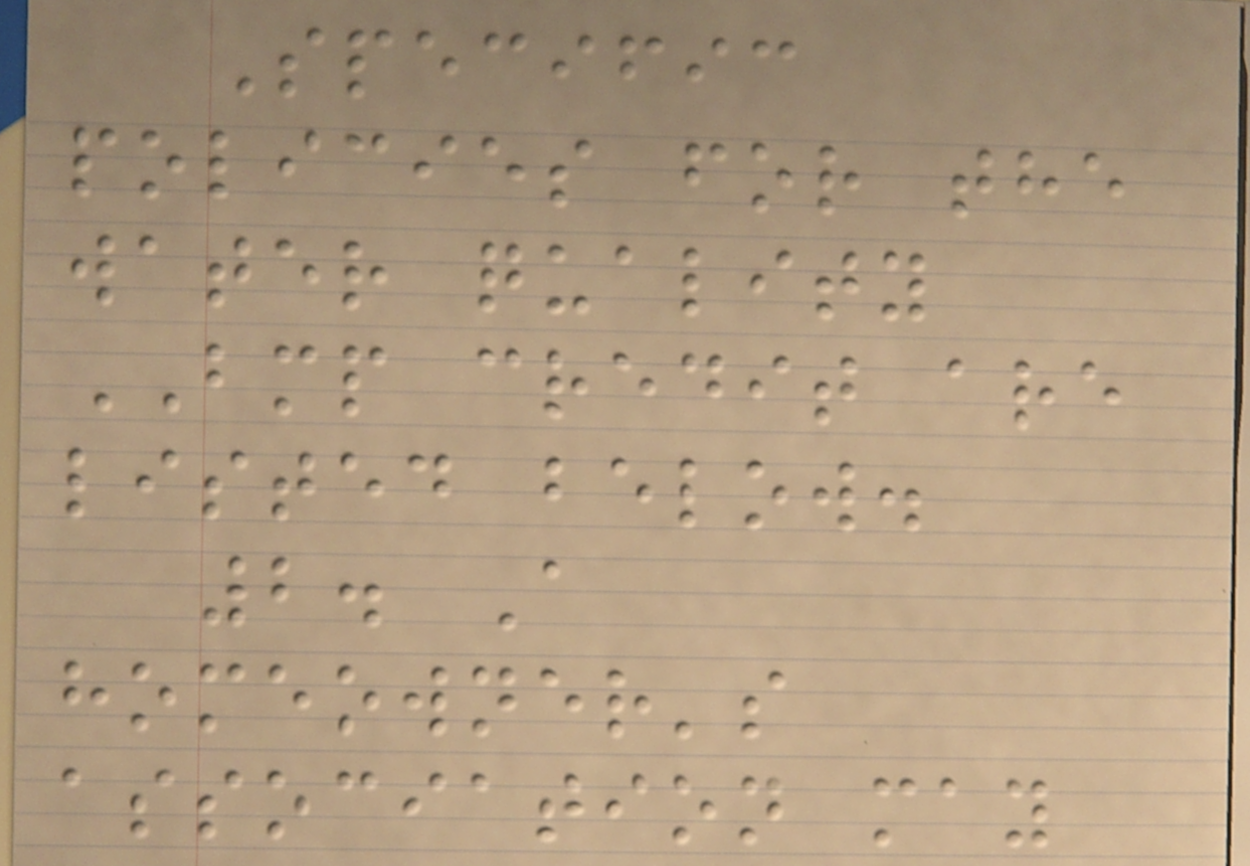Specific
policies for the
water quality
BMP credit are
listed below.
2. A
homeowner's
association may
